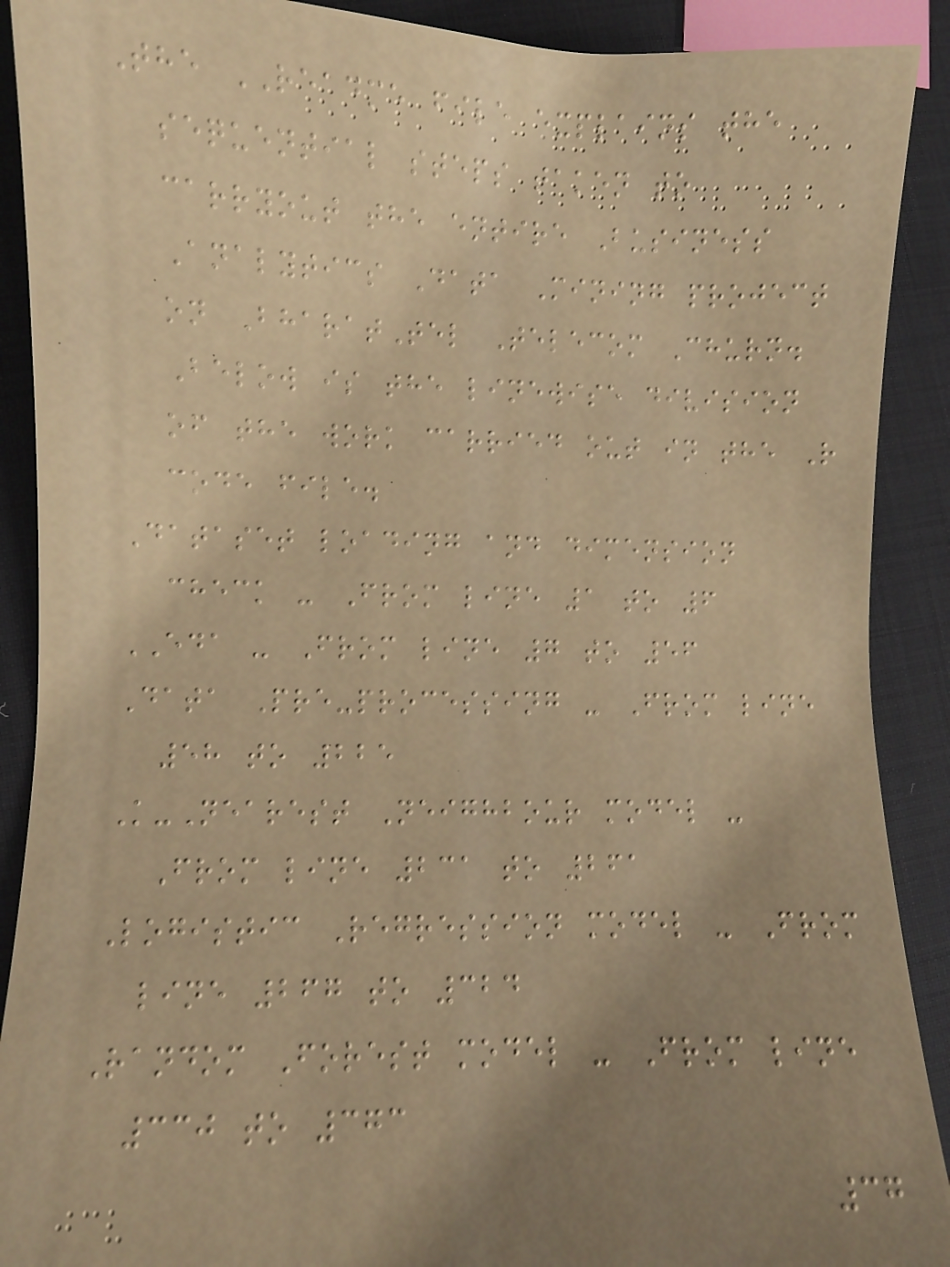The README file explains the
sequential steps taken to
carryout the entire Business
Analytics Data Mining project
on BharatTel Telecom Churn.
Below is the linewise division
of the work carried out in the R
code file.
Dataset loading and dimension
check - From line 1 to 6
EDA - From line 7 to 56
Data Pre-processing - From line
58 to 225
K-Nearest Neighbour model -
From line 231 to 261
Logistic Regression model - From
line 267 to 324
Random Forest model - From line
330 to 373
37
